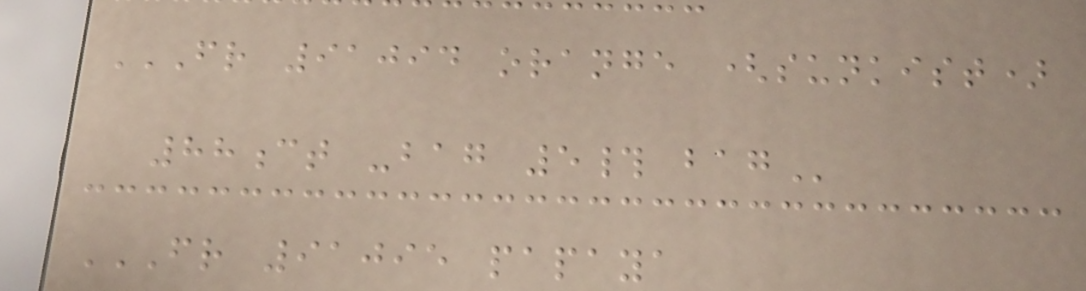FR 91094 ORANGE (SUNKIST)
88CT -BAG 5# BAG
FR 91095 PAPAYA
